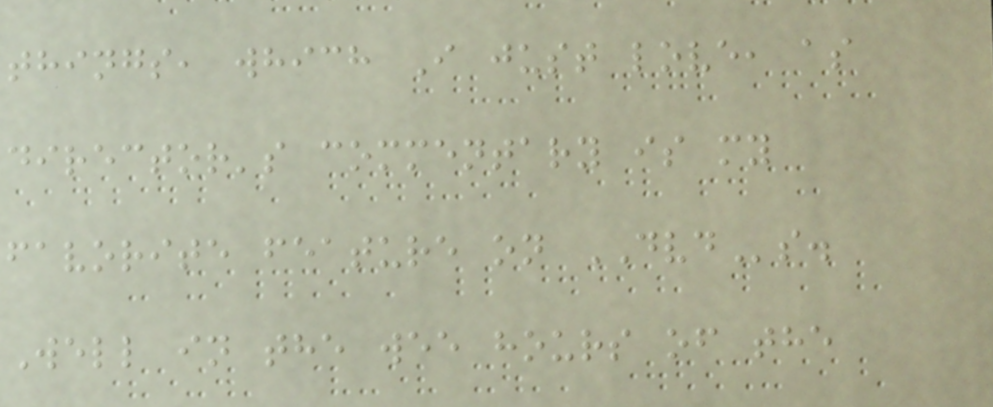things, which I just love, as
director's commentary is my
favorite feature on DVDs.
Well in the wee hours of the
